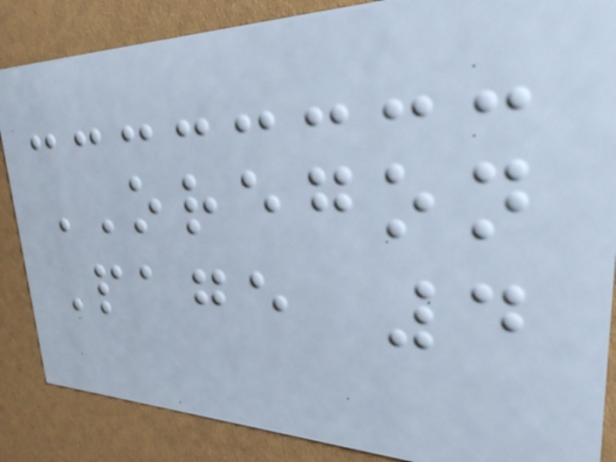OREGON
Page 4
